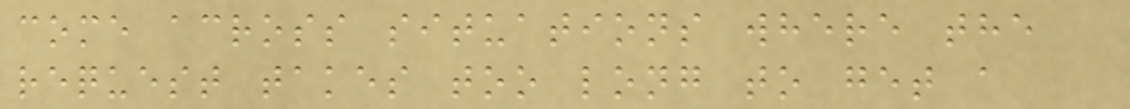come across situations where the
request takes too long to get a
